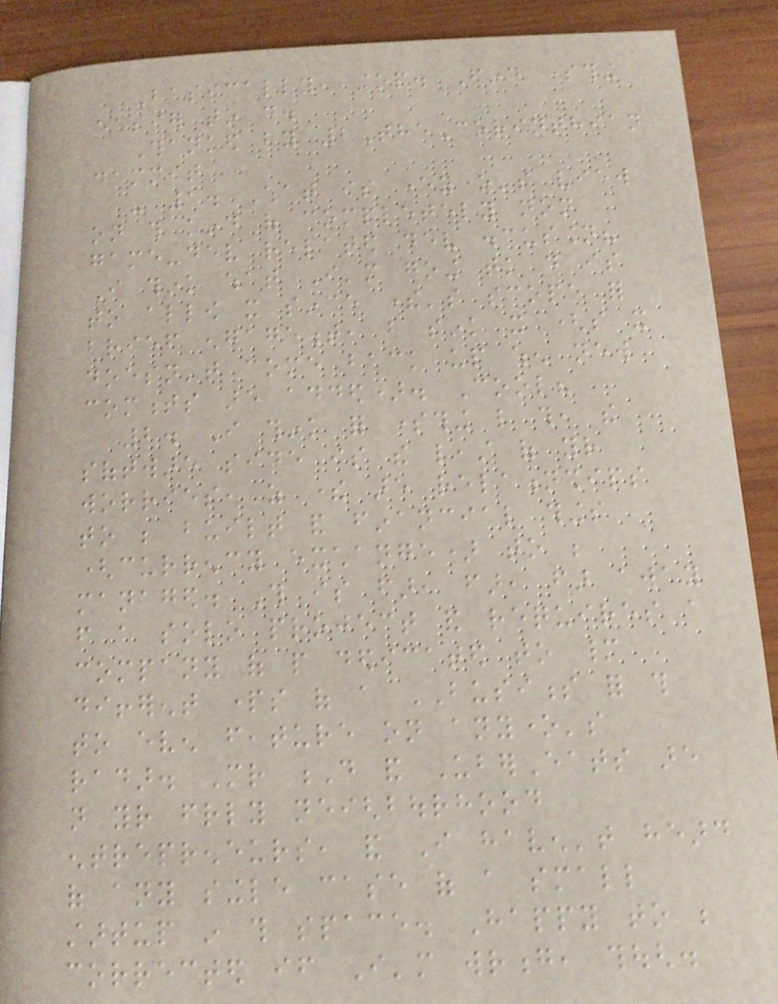Basically, stop. Find something
easier to do.
Thanked by 2TheCorinthian
dammit
- 1. What is everyone's view
on this kind of completely non
game-dev related dev discussion?
I think what I'm going to do is
to allow it since there's scope for
brief engagement, but sink it (so it
doesn't come back up when new
comments are added). Cool?
2. I think for something like this, the
software side is the least of your
worries, as there are relationships
to be built and financial things
(currency exchange) to be
managed. This is far, far, far away
from a solo project and requires a
company of people dedicated to many
different parts of a BUSINESS for this
to even feature on anyone's
radar. Mr D and UberEats are
not your friendly neighbourhood
entrepreneurs, and I haven't heard
of any single case of a small
startup in this space. Happy to be
corrected if I'm wrong, though.
